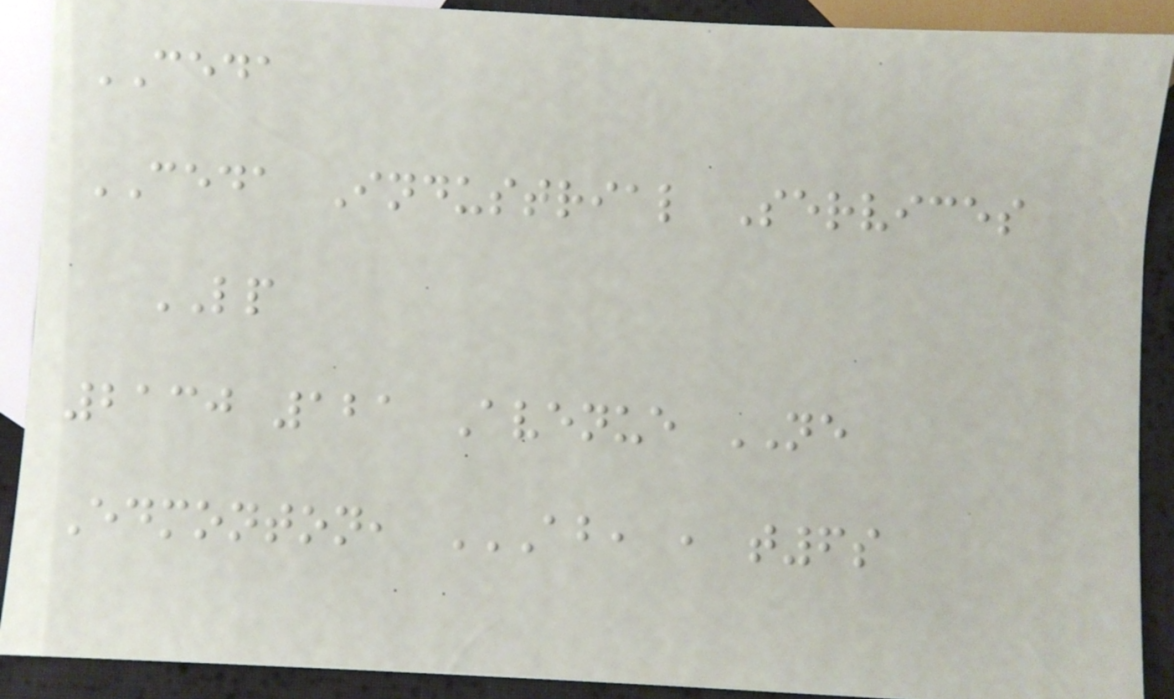CEDA
CEDA Industrial Services
LP
2130 121 Avenue NE
Edmonton, AB, , T6S
